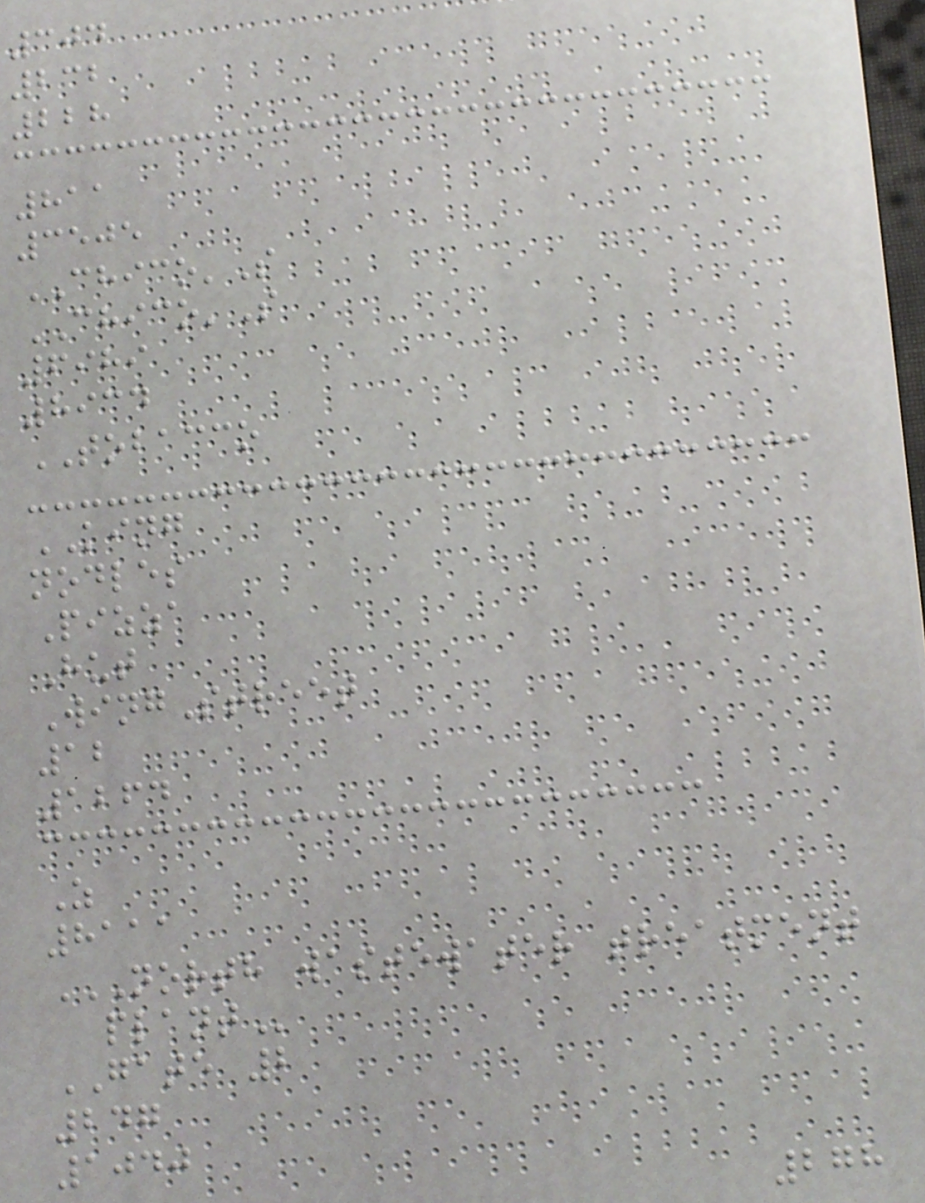304
232
228
811
3505
CHICO'S
CHICO'S
6989
8934
TOBACCO
KING
nodles
Pizza
Hut
WingStreet
12
1264
Z
8111
NORTH WASTEWATER TREATMENT
PLANT
GATE 2
247
1040
278
